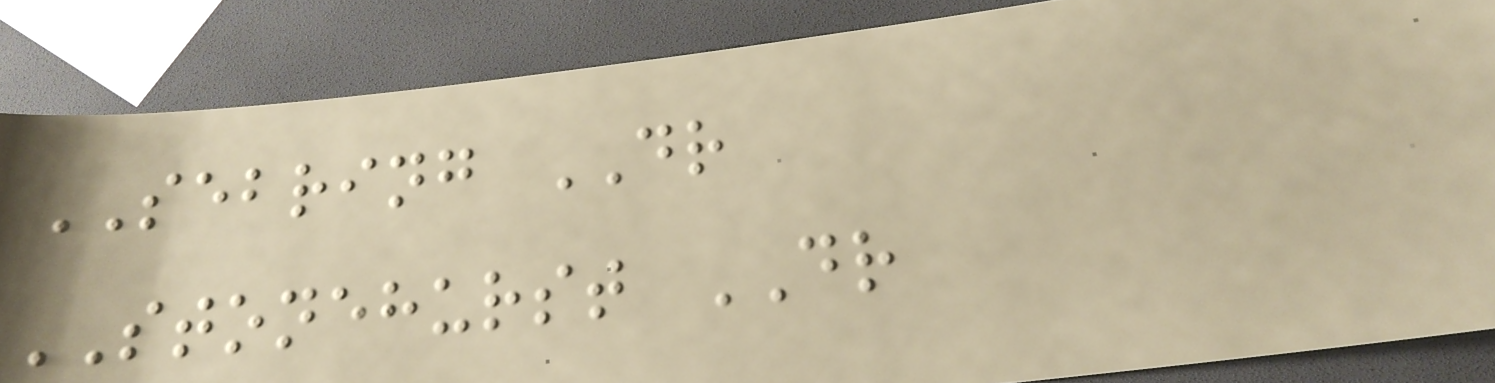SEBRING DR
STONEHURST DR
